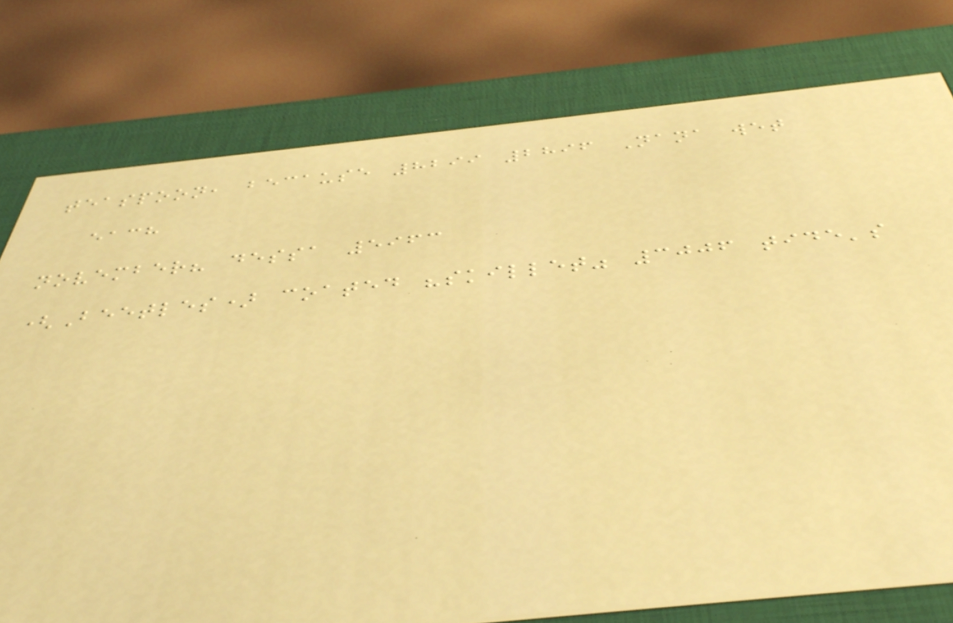teaspoon, because 8299 2896 Nana wet
each
november? dessa 5963
(Beetles) coated "skillet" 3006 tide's
